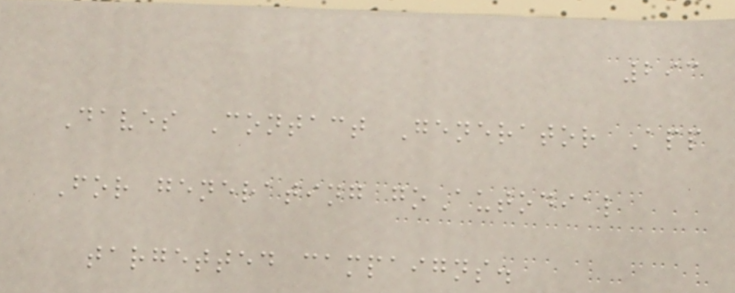293
Daves Contact Generator App
For generating goAutodial
targetted campaigns.
